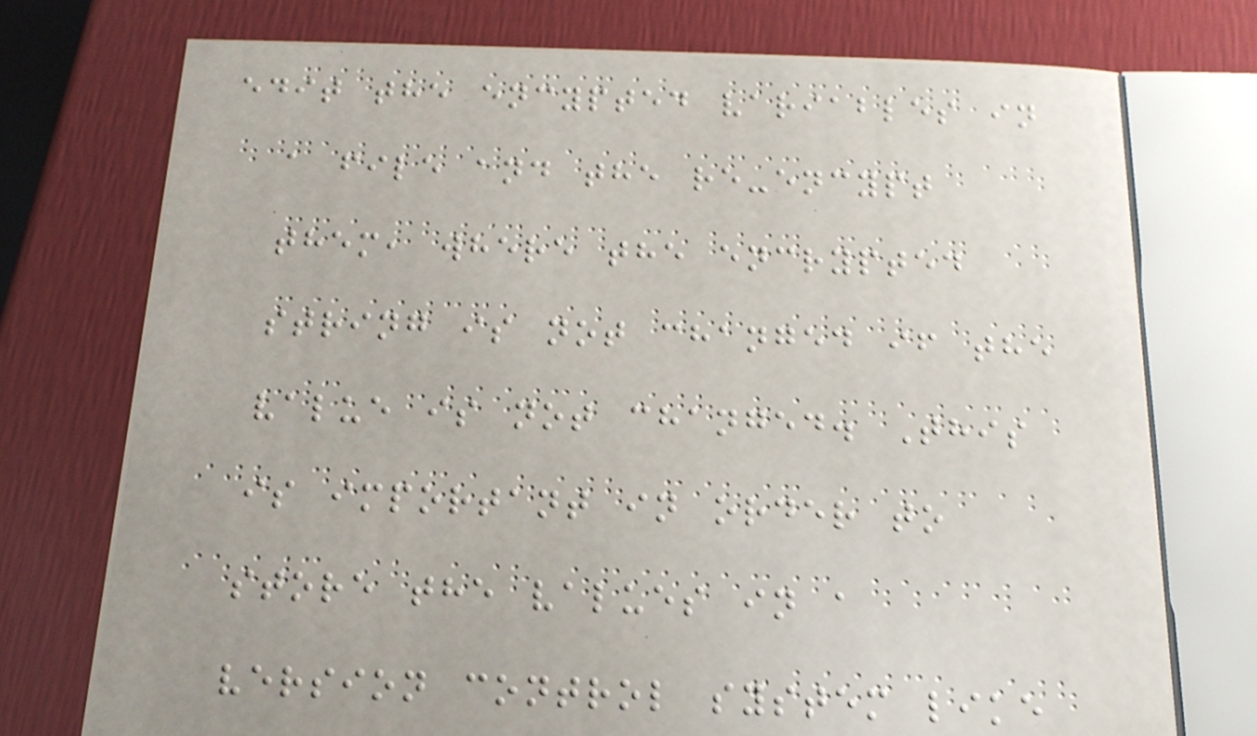edit the encypted variables in
a file and the re-encypt
them, where the encrypted
string is not changed if the
value is not changed. This
is important in order to
store the values in a
version control system like
